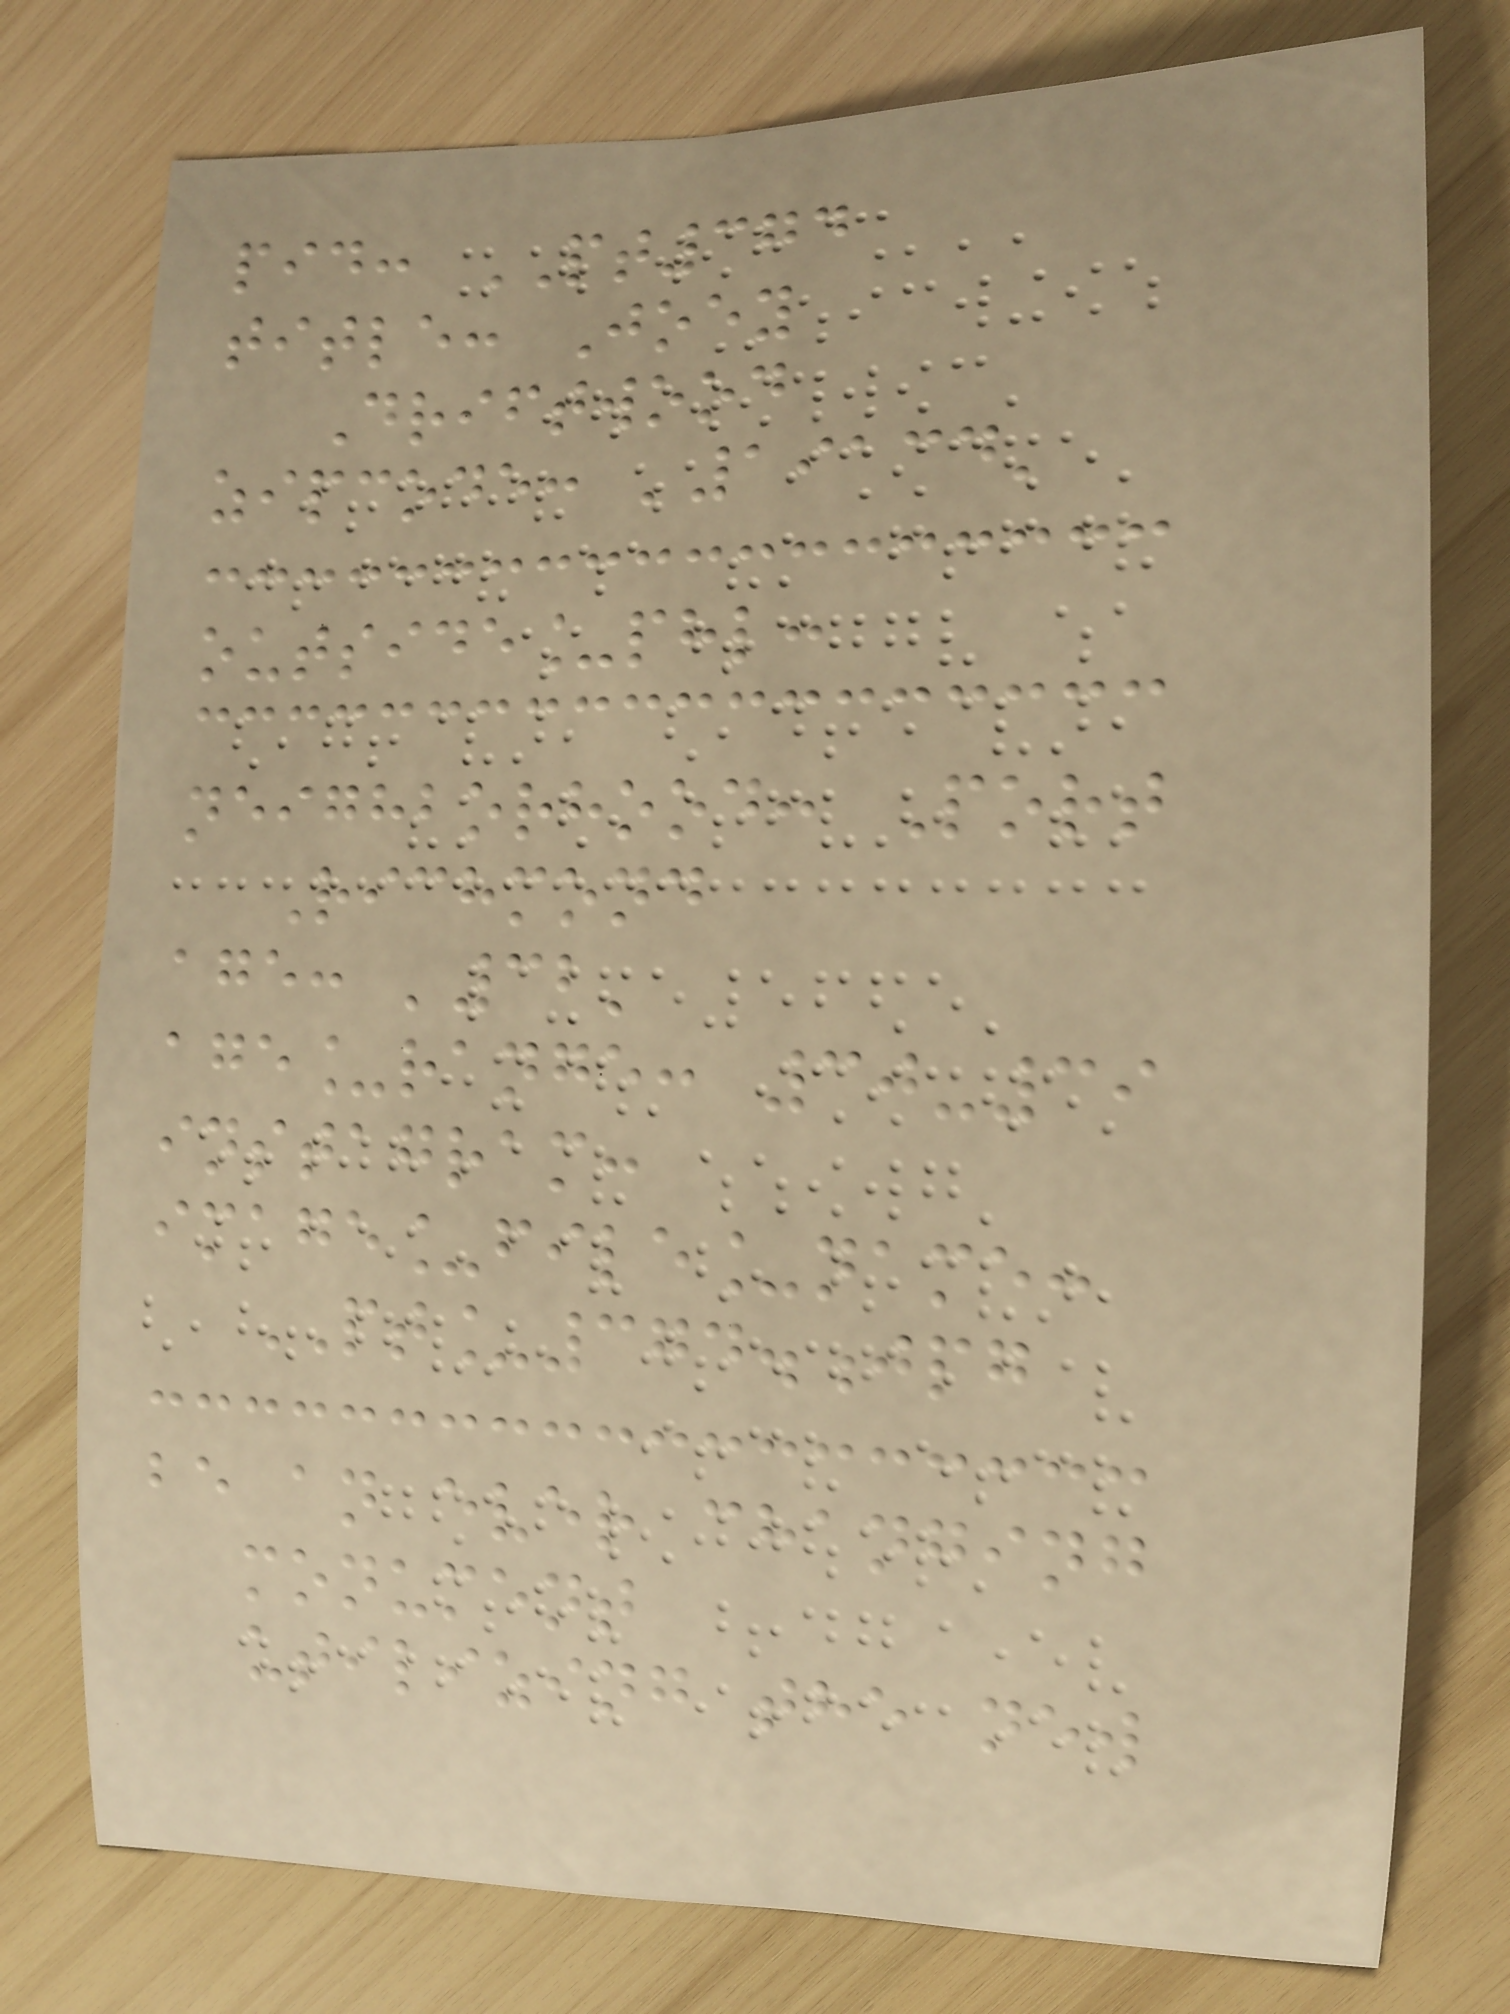pid: PT374
title: Joey
Driftwood
zipcode: '19134'
outside_phl:
neighborhood: Port
Richmond
age: '32'
age_range: 30-39
instagram:
image_file_name:
PT_374.jpg
be an ever changing
monument
utilizing the new
